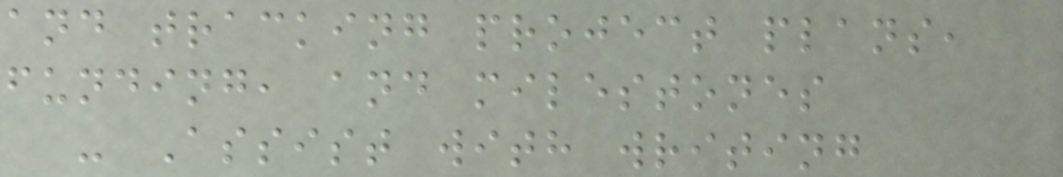and tracking project plans,
funding, and milestones
- Assist with writing
